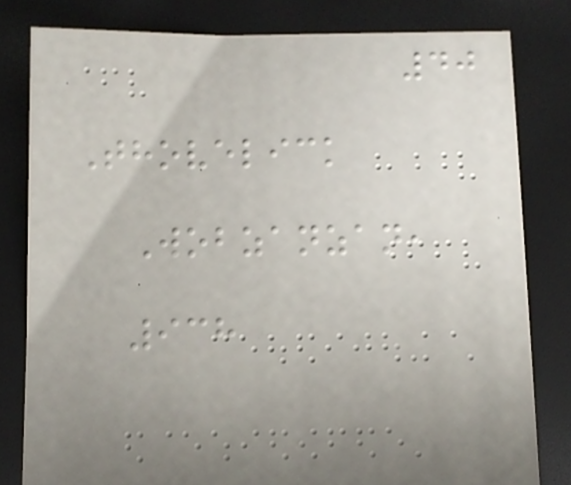40
Thovelick
Wobzanzan,
938
